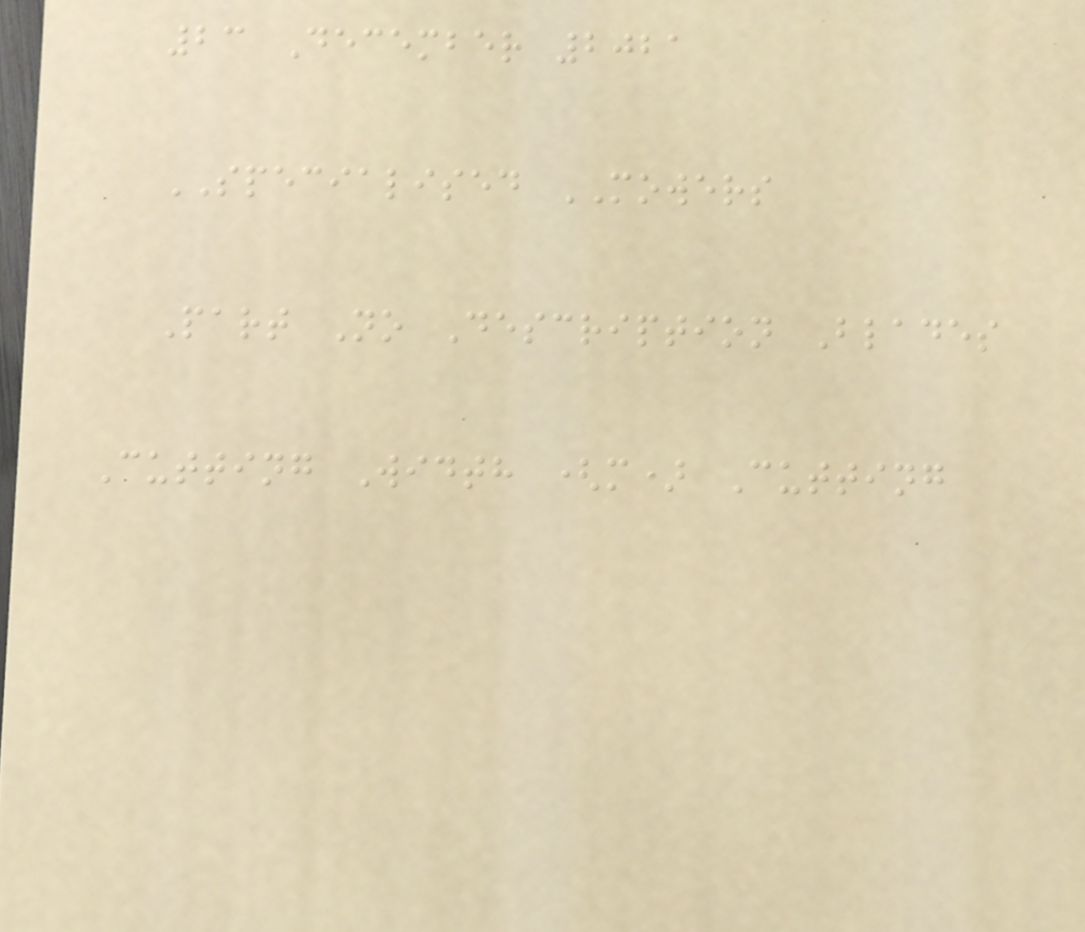23 December 2021
SPECIALISED MOWERS
Part No Description Blades
Cutting Width (m) Cutting
